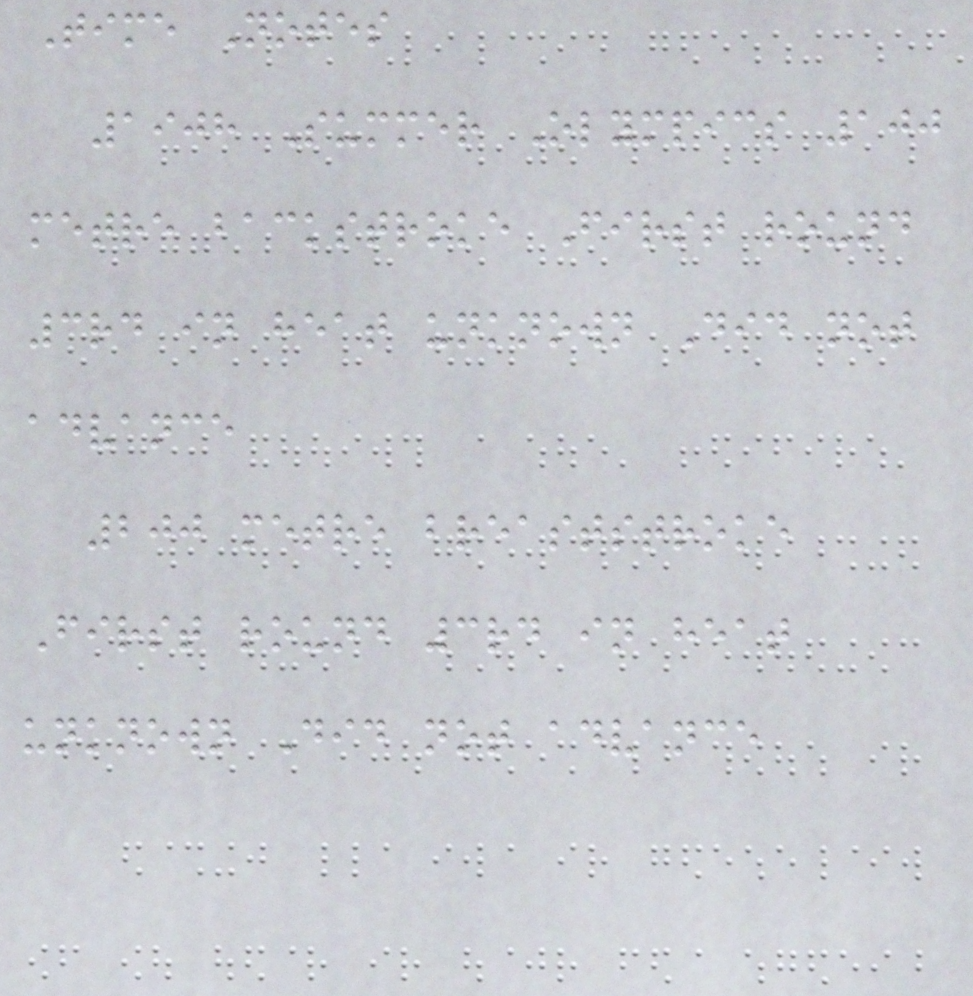Time Notes
1908 Summer Olympics 100
metre backstroke First round
3rd in heat unknown Did not
advance
200 metre breaststroke
First round 3rd in heat
unknown Did not advance
